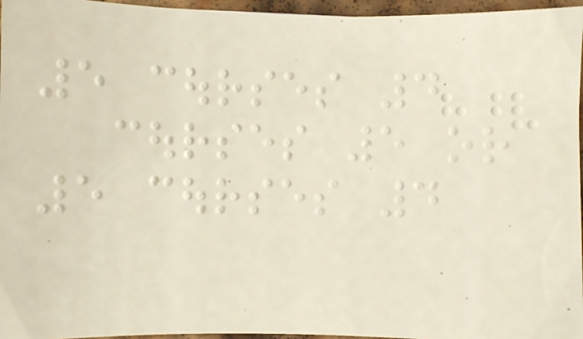5 courses 4
courses 5 or
5 courses 4
